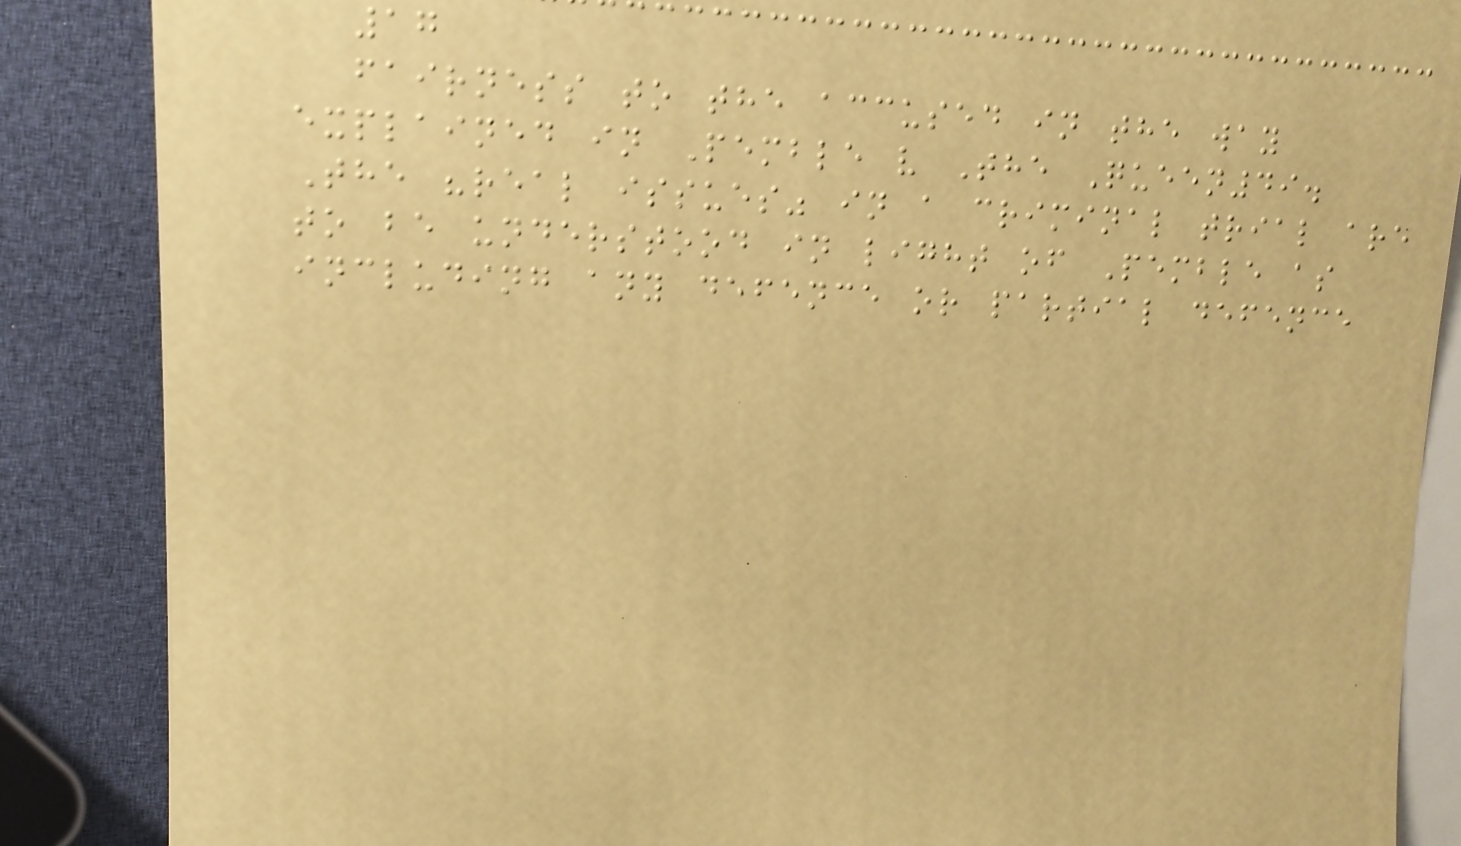17
fairness to the accused in the way
explained in Pemble v The Queen49.
The "real issues" in a criminal trial are
to be understood in light of Pemble as
including any defence or partial defence
